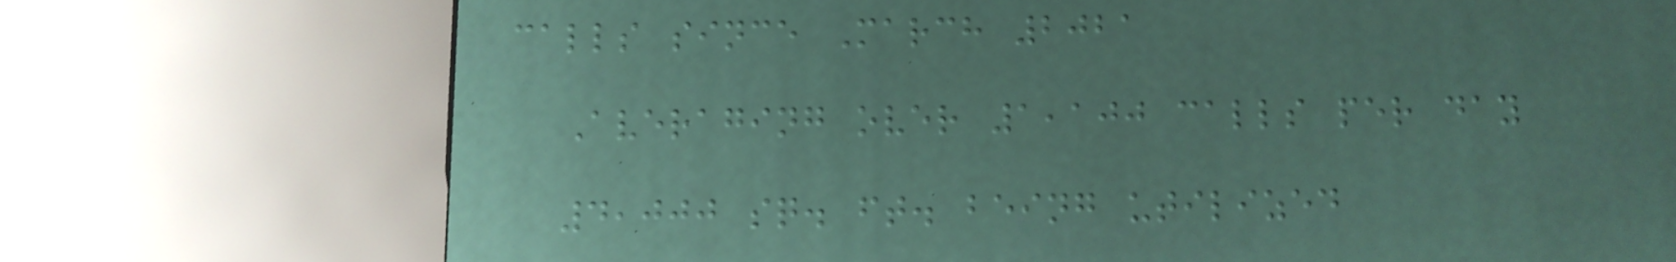calls since March 2021
Averaging over 1,100 calls per day
4,000 sq. ft. being utilized
